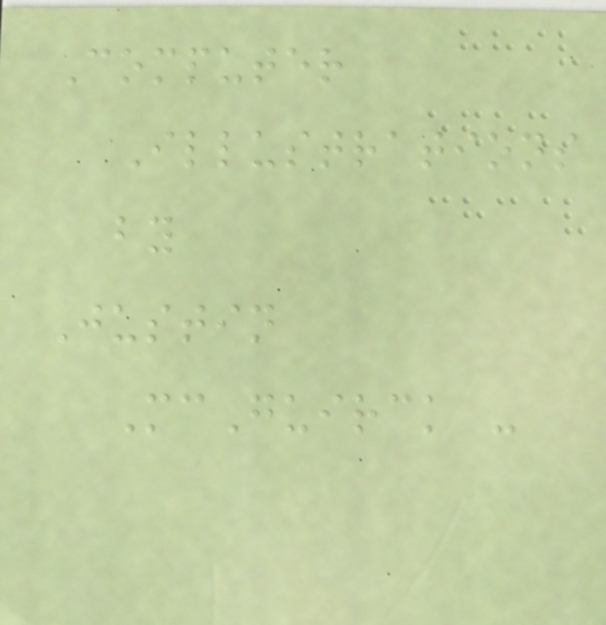Computer
Illustrations
by
Justin
McGuirck -
